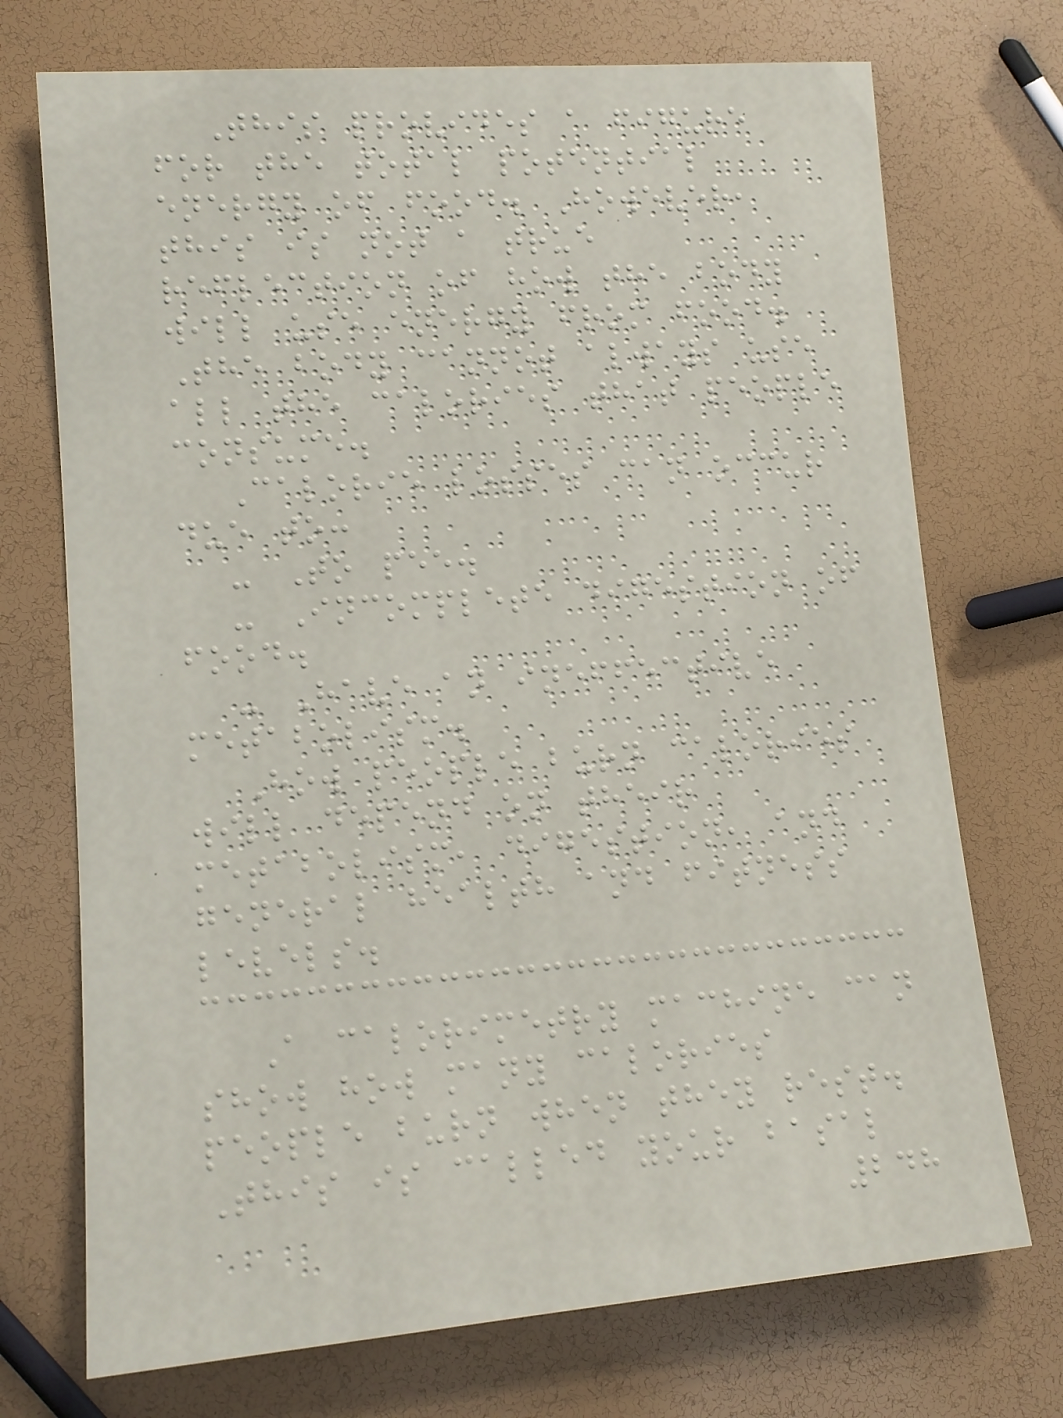This provides a figure
for the total potential
energy of food. However,
this is not a true
reflection of how the body
will use energy from food.
The body cannot always use
all the calories that people
consume.
Calorie losses can occur
due to:
- To pee.
- Incomplete digestion of
food.
- Have an ineffective
metabolism.
How people burn calories
will depend on their
metabolism, digestion, and
general health and fitness
levels.
A calorimetry machine can
show how many calories
people burn when they rest.
This is called your basal
248
